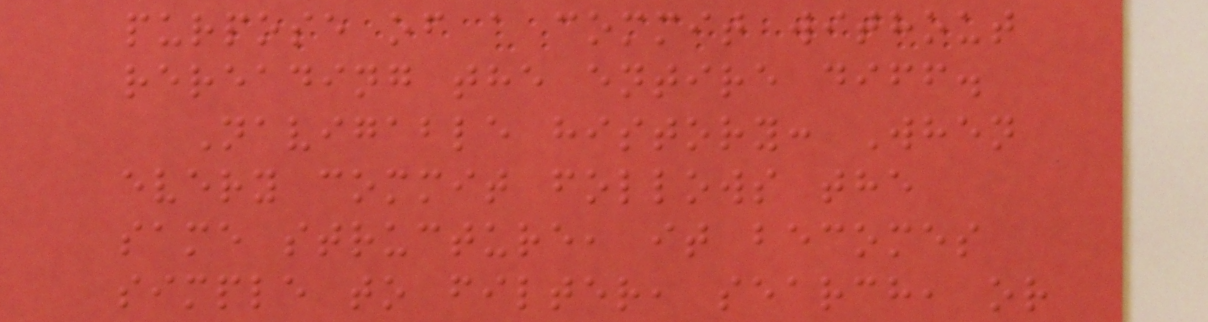purpose of a commit without
rereading the entire diff.
Navigable history: When
every commit follows the
same structure, it becomes
simple to filter, search, or
